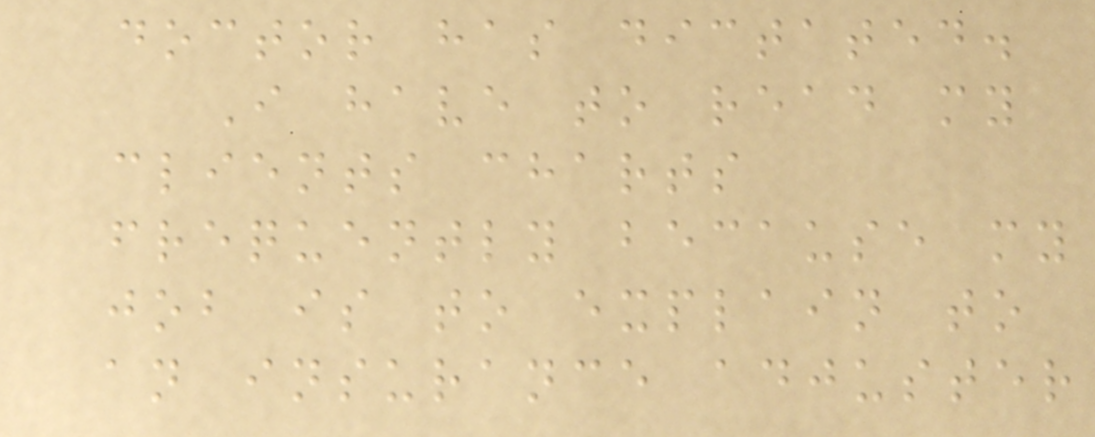doctor has dictated.
I have to read my
clients charts
frequently because my
job is to explain to
an insurance adjuster
